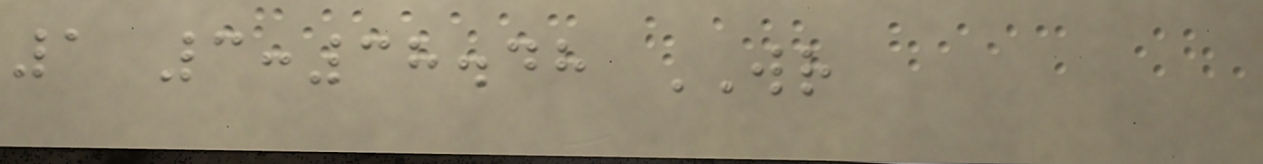1 3:38.48 WR
